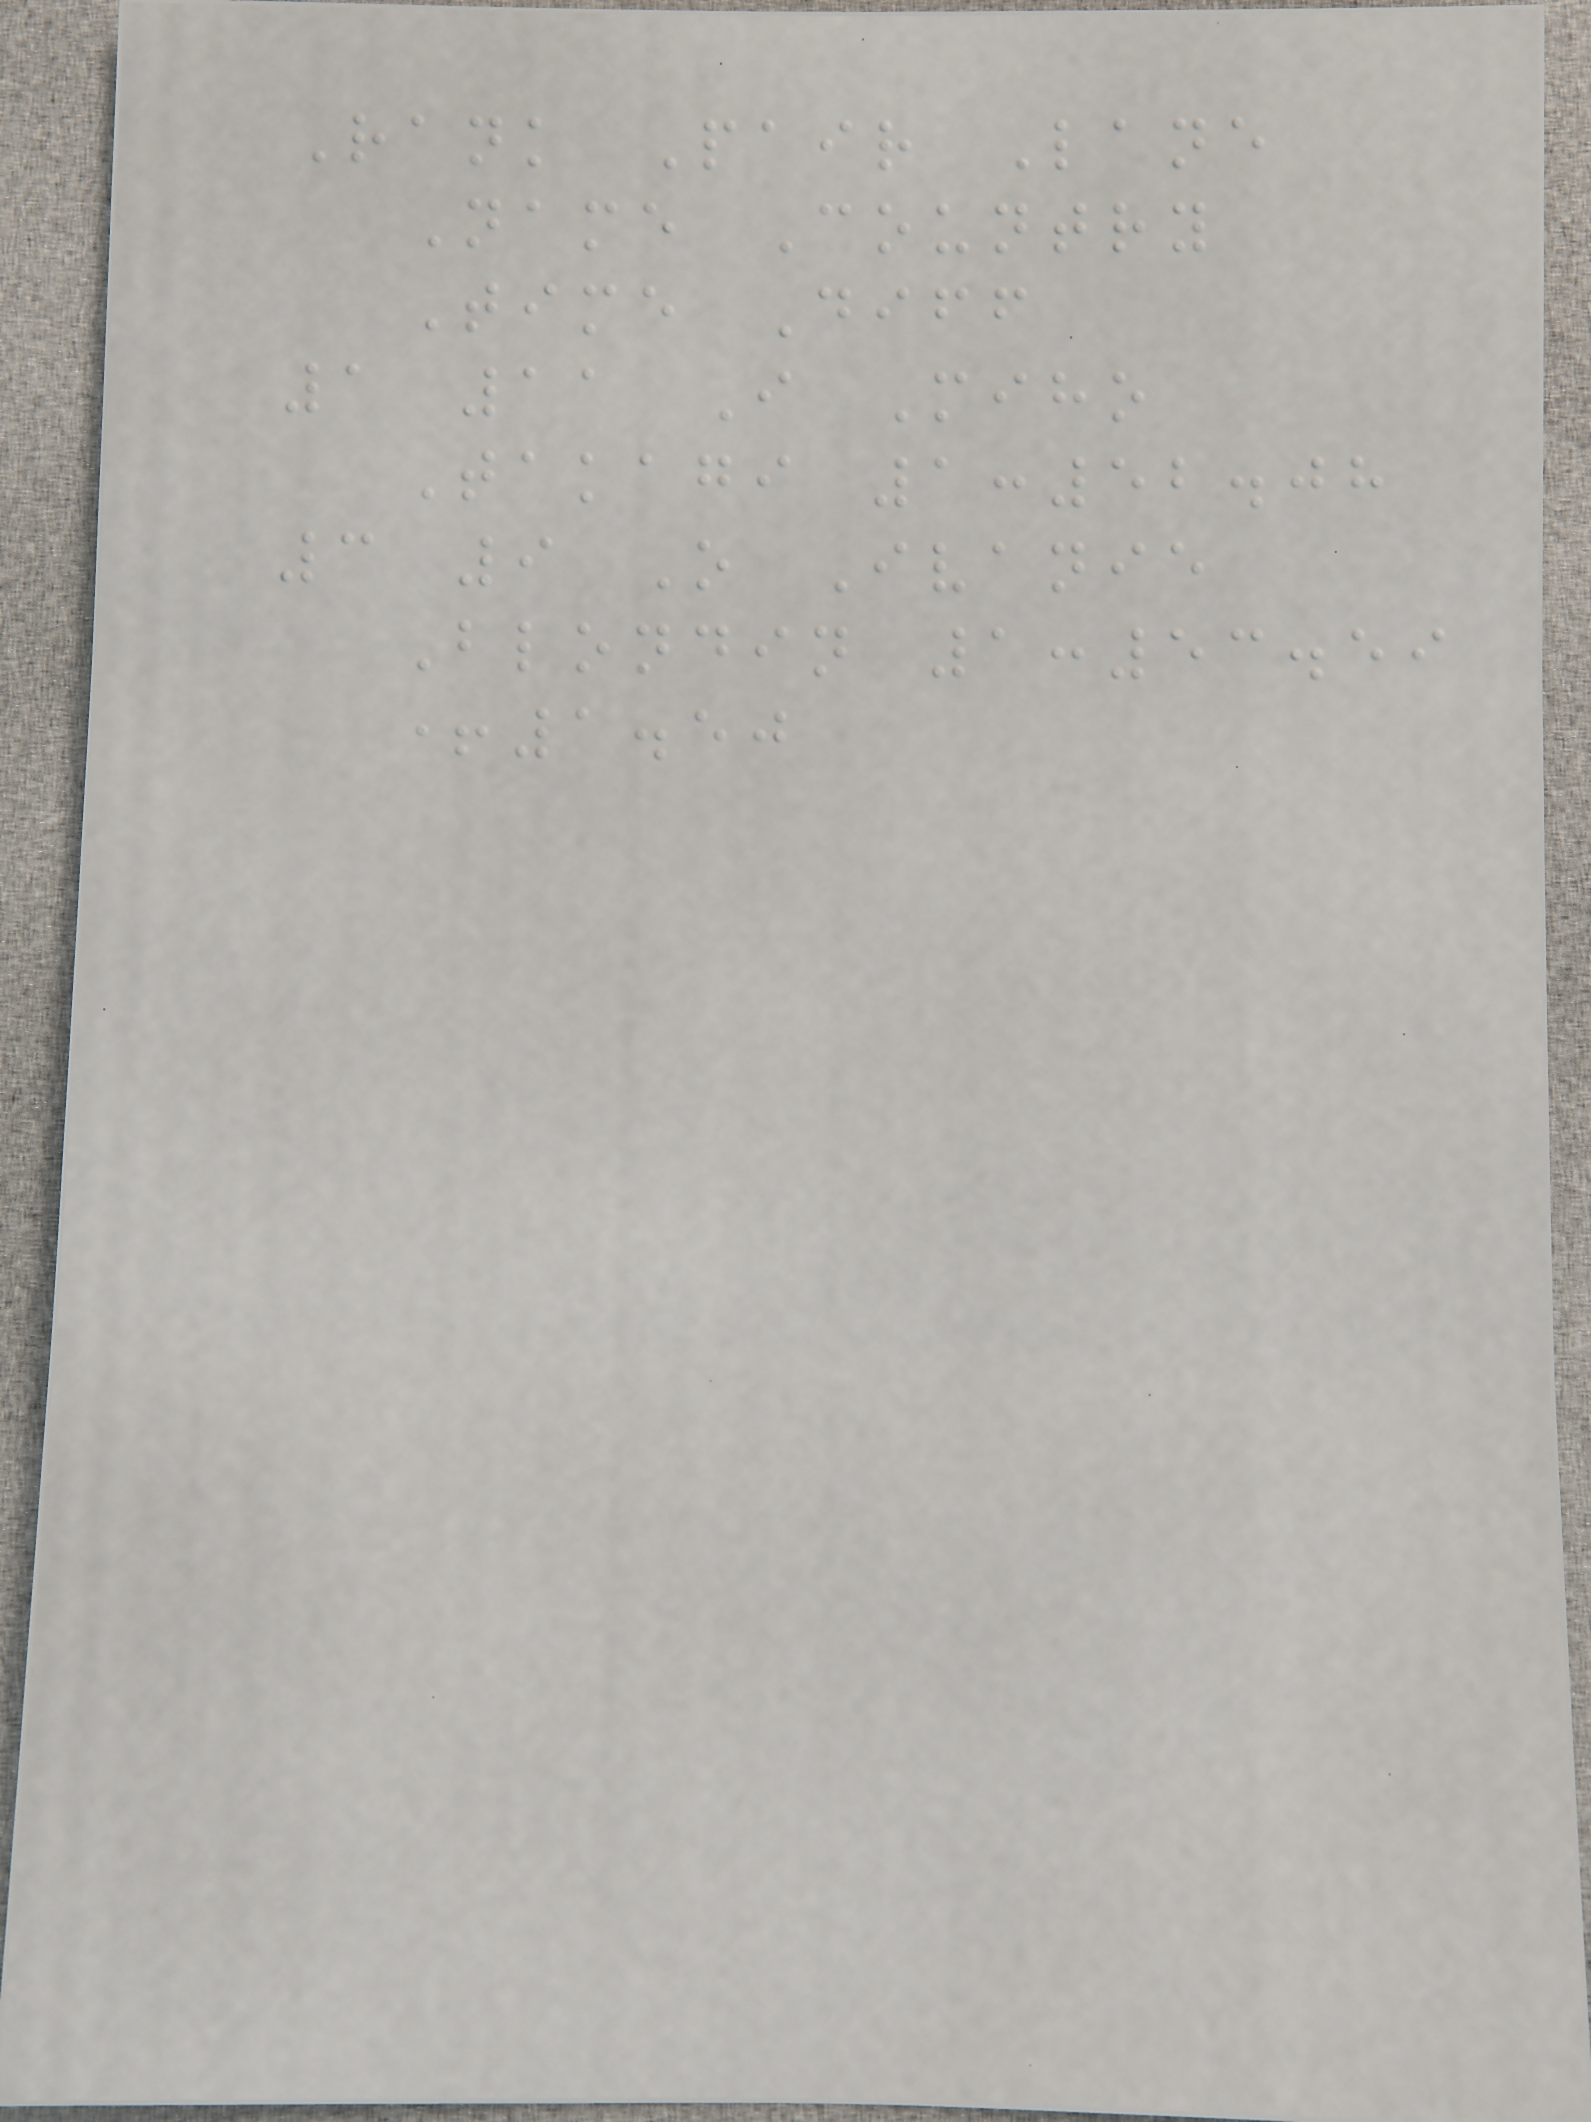Rank Pair Lane
Name Country
Time Diff
1 11 I Miho
Takagi 1:52.08
3 9 O Ivanie
Blondin 1:53.59
+1.50
